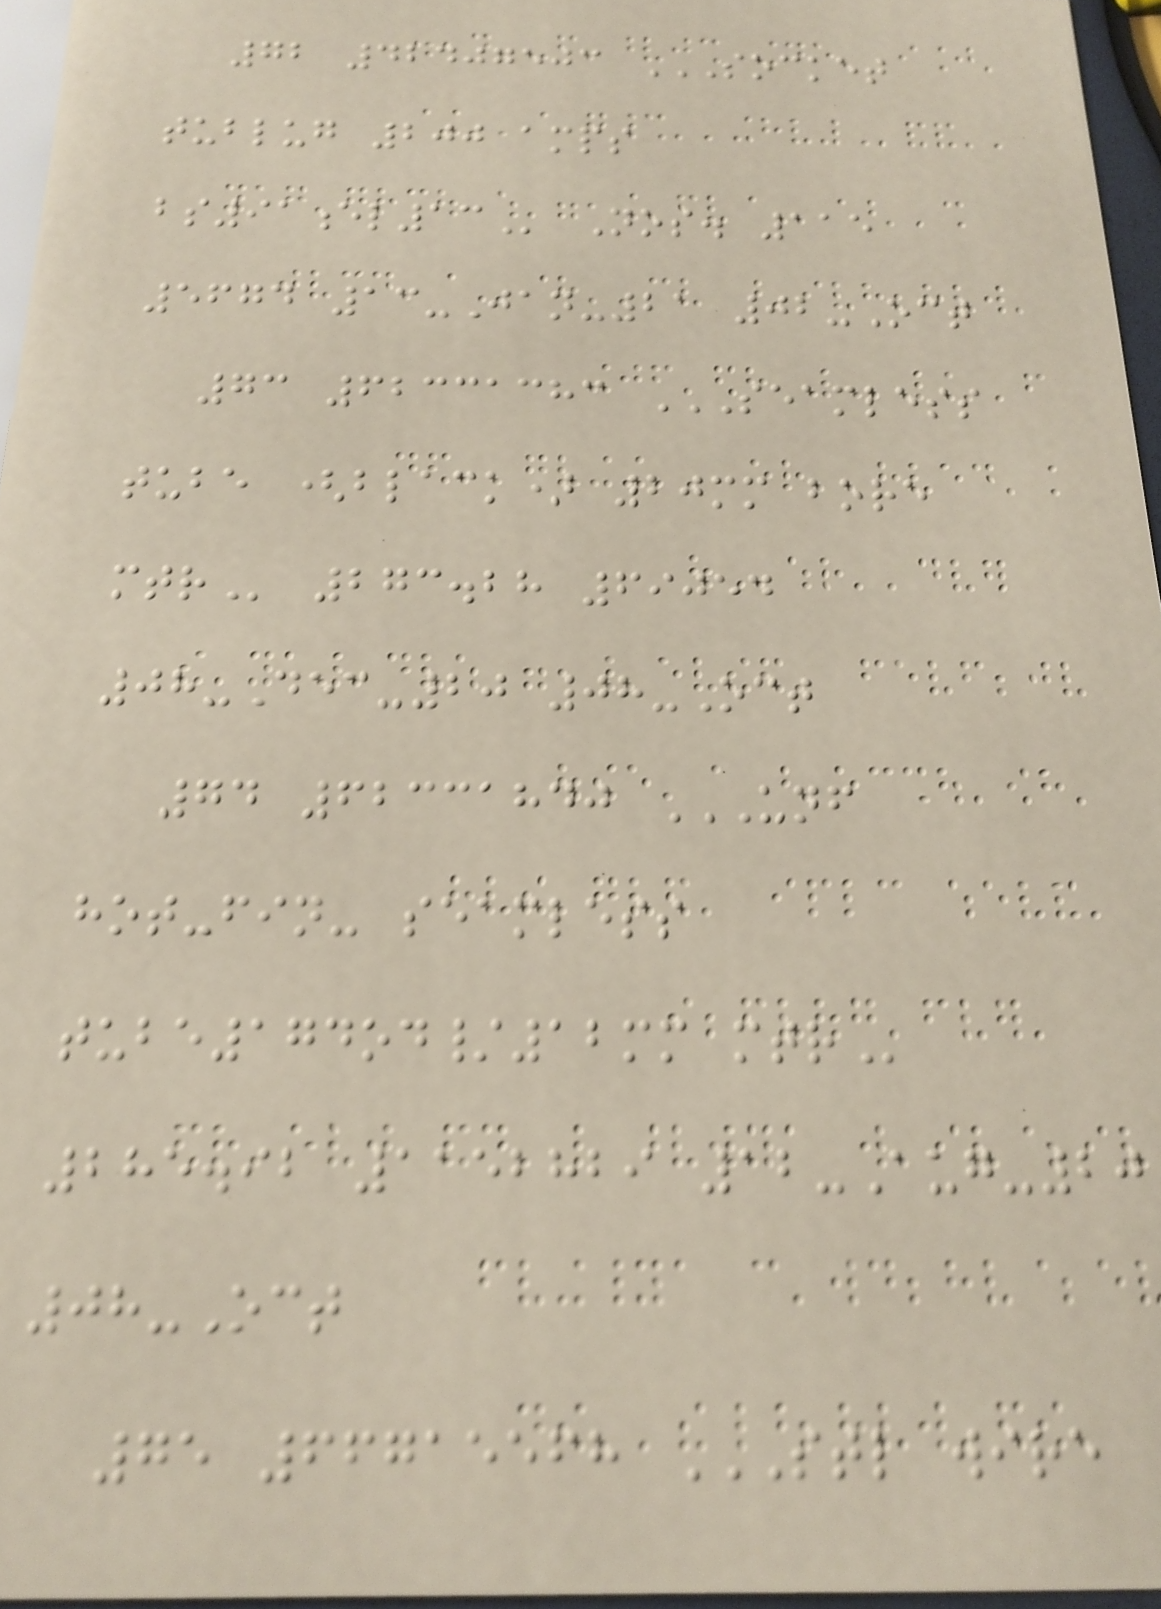72 42407503 SOCKET
TUBLUG 200 AMPS
BS91EL13 Nos. 115
5674 13-Jan-21 02-Oct
73 62331383 SEAMLESS
TUBE (BLACK) 20MM BORE
MTR 273.28 69054
08-Dec-20 08-Oct
74 62331840 UNF
HOT-FIN- SEAMLESS
TUBE174OD/12MM MTR
285.92 1152829 12-Aug-20
08-Oct
75 66715568 STL WIRE
